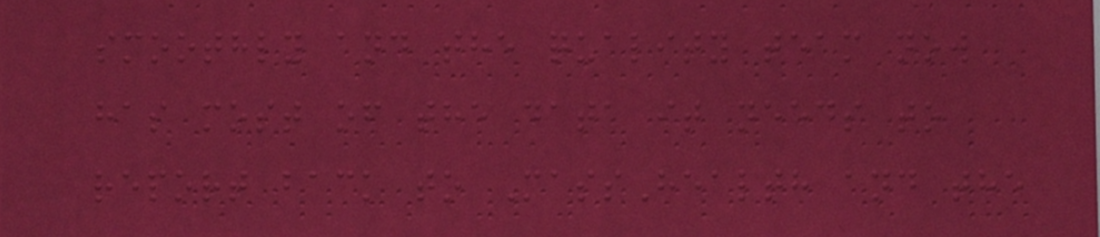smoothly and the quality team now
has most of the data it needs to
report back to MassHealth and the
